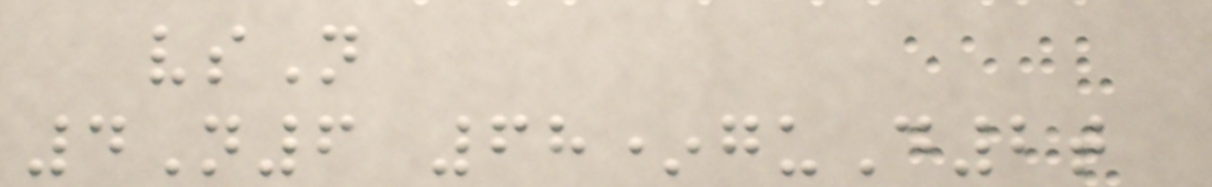vsN
4N6 68*guD2t
